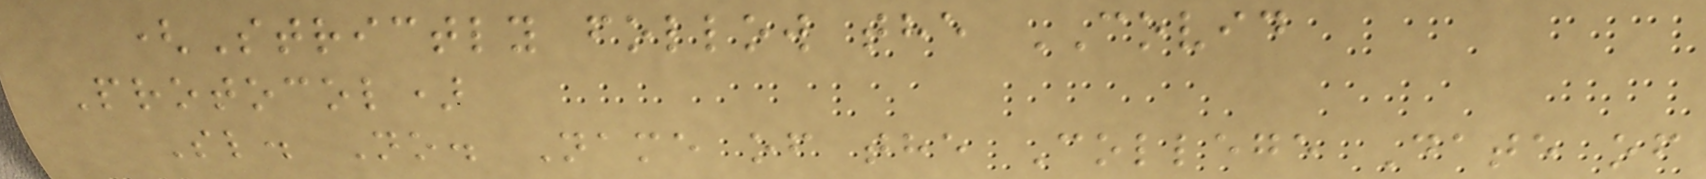(Strictly follow the COVID
Protocol)
Sl. No. Name of the College Date of
